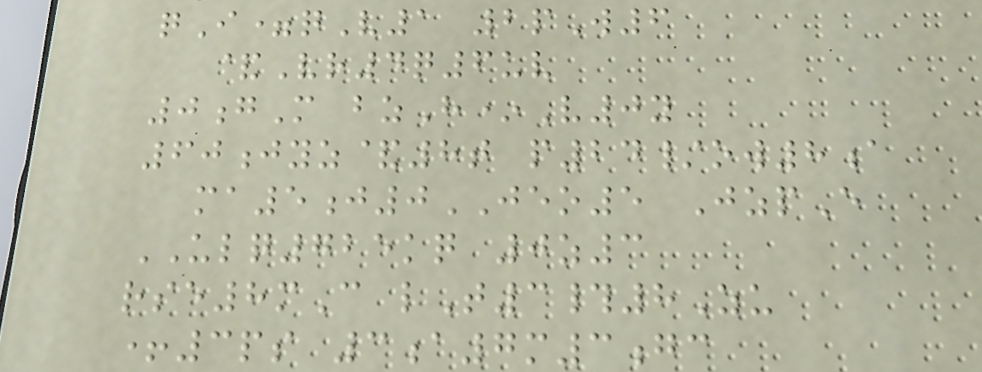qI=qV1 2pW6
&Vr4q6uv
0gM bzH*V0y
60jyz&8t p24/ow8a
ma5j0JEO5 JzpE
ULQ725kq 0z3
rse8mC lT3#8Zu
+3ps 3a7m3gc
